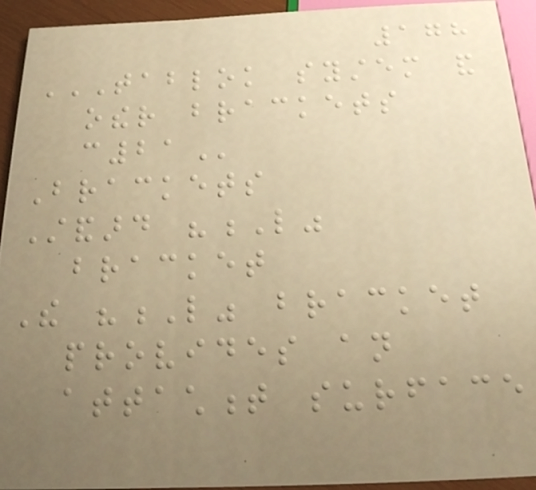178
TABLOK SYSTEM AND
OTHER BRACKETS
C21
Brackets
Standard "L"
bracket
The "L" bracket
provides an
attachment surface
